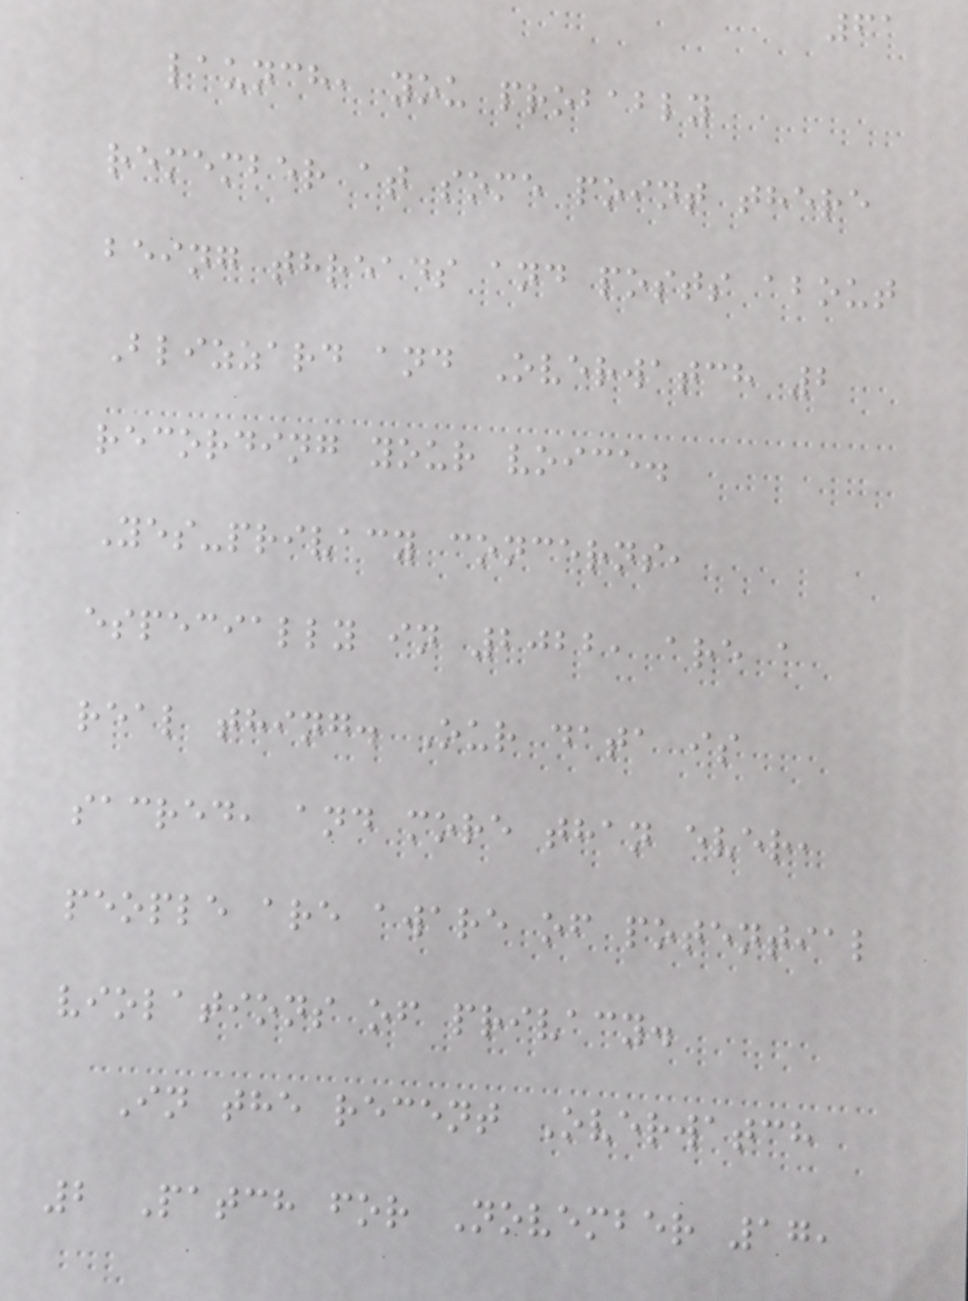61
launch, you probably
remember at some point there
being threads and posts about
Blizzard and Overwatch 2
recording your voice.
Yes-privacy concerns,
especially in 2022, are a
real thing. Our data is
sacred, and more than ever,
people are aware of potential
violations of privacy.
In the recent Overwatch
2 Patch for November 17,
